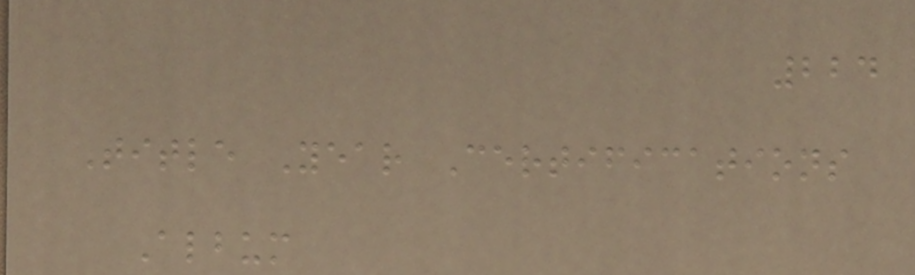224
Title Year Certifications
Album
